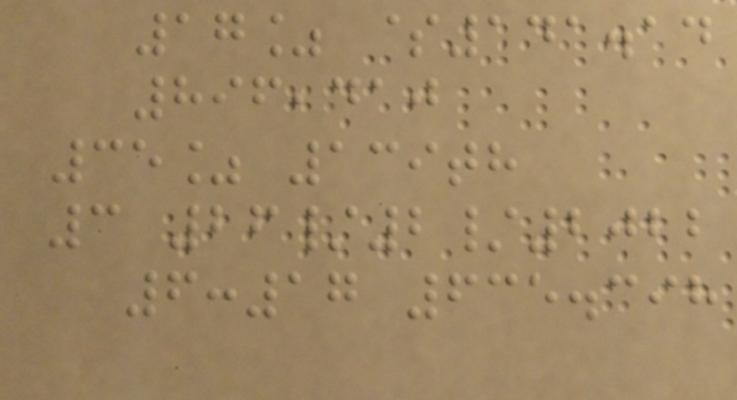17% $141.14
896,410
35% 139th
3 26/2/2022
6:17 635.398
